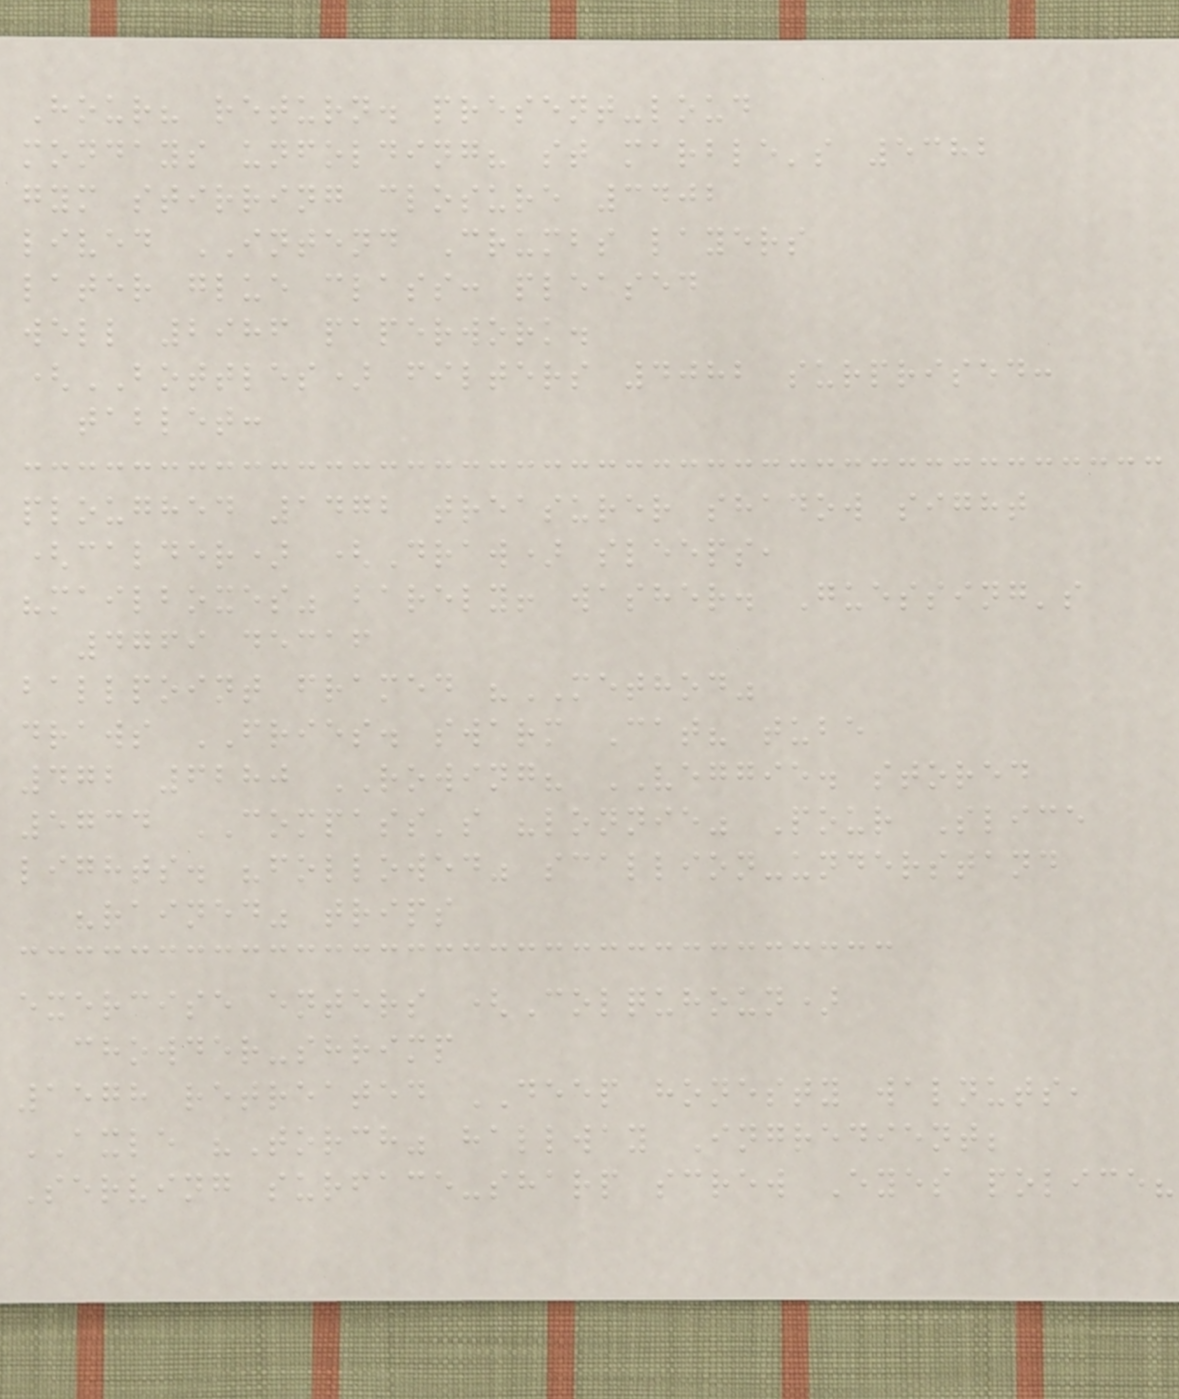Hour? return. present-loud
mondays unfolding? st marble's 5382
gym stirring closure 3402
lived INTEND Crumbs layers
later glue class: pleased
well 2986 paperwork.
(BOTTLES) filters 4082 surprised:
tablet:
ploughed 1472 treasurer shadow sight
(calder) (Draw) sleeps,
"mailboxes" barely! washer. Guessing's
4769 decaf
ballpoint framed "METHOD"
draws FRIES. swarm Cat? tube
472 6280 ROWING? VEGGIE. stored
5734 COMPASS's "lonnie" Pour Slice
lights. "followed" scallion-understand
"rained" trips
exercise enters (Colquhoun)
chowder-shrimp
1578 retreated DEEP honesty walnuts,
AXLE "Torch" hallway Ingredient;
Serving surface-sharp screw Eyes police?
